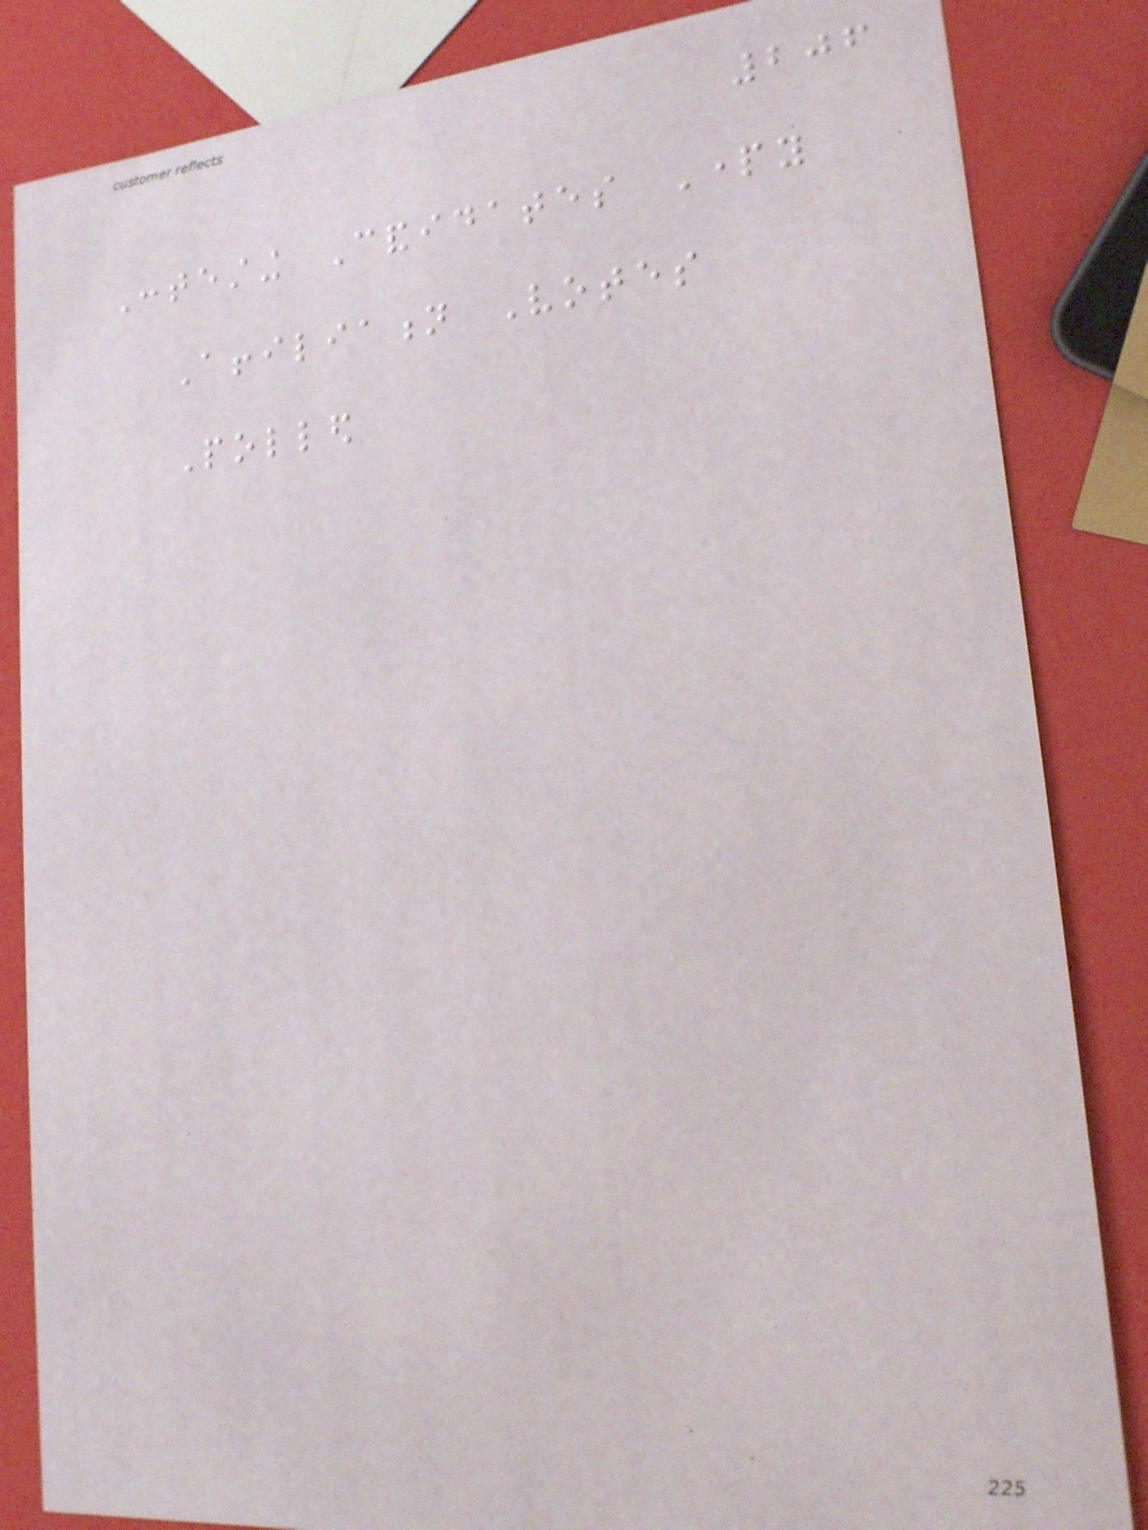206
Contesting Candidates Party
Affiliation Votes
Polled
